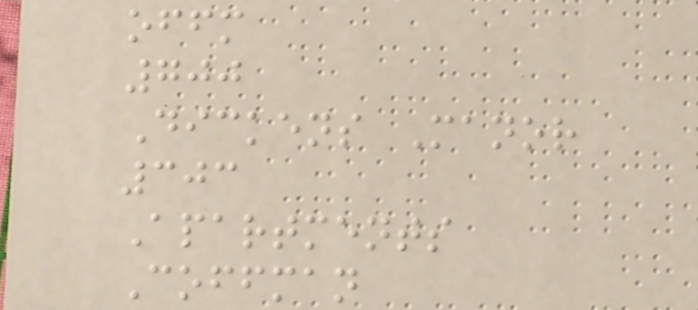offm
700
Dickens Manor
303
Apartments
Coffman
